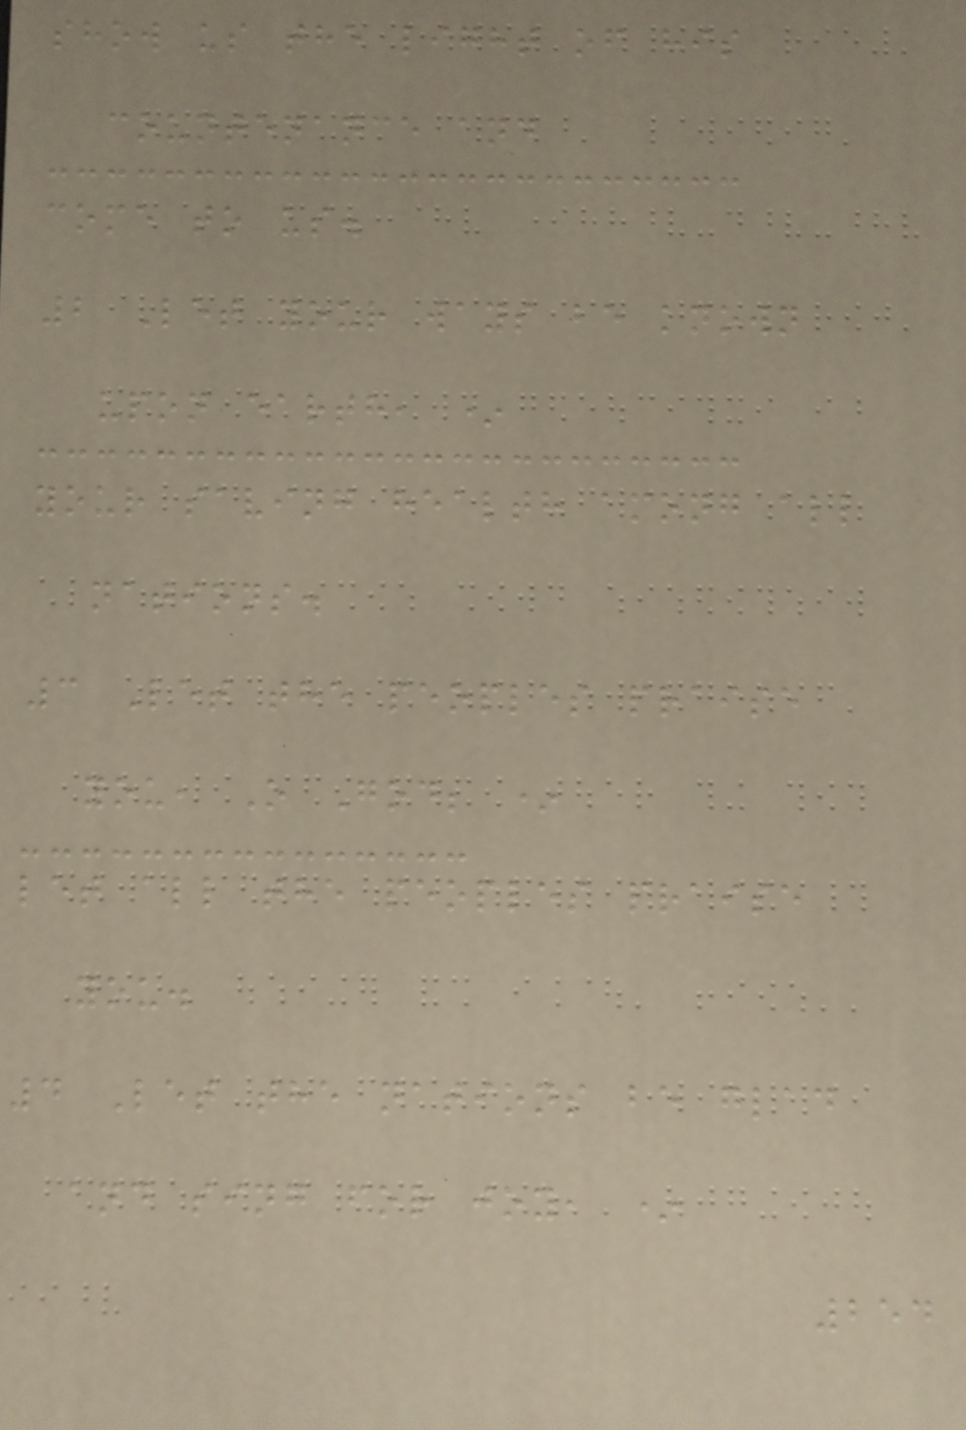show us the light of his
countenance and
come to us.
2 Let your ways be known
upon earth, *
your saving health among all
nations.
3 Let the peoples praise
you, O God; *
let all the peoples praise
you.
4 Let the nations be glad
and sing for joy, *
254
